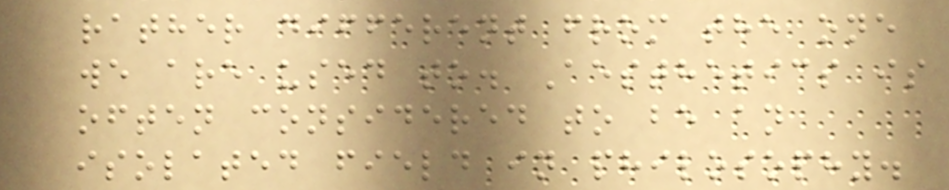rather different from the one
we are used to. Aesthetics is
often considered to be an
isolated field in philosophy.
